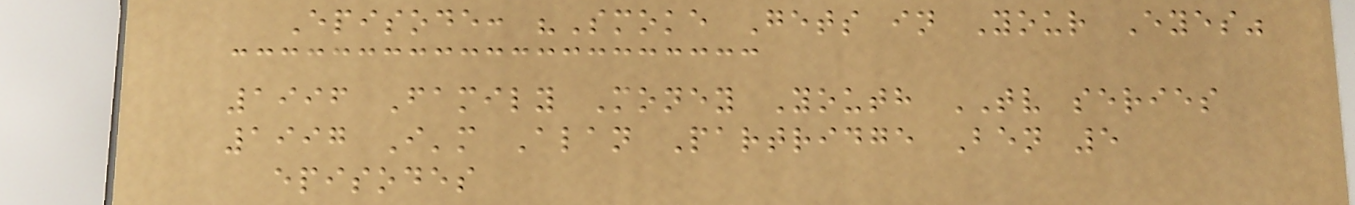Episode: "Smoke Gets in Your Eyes"
1996 Family Money Youth TV series
1997 I'm Alan Partridge Ben 5
episodes
